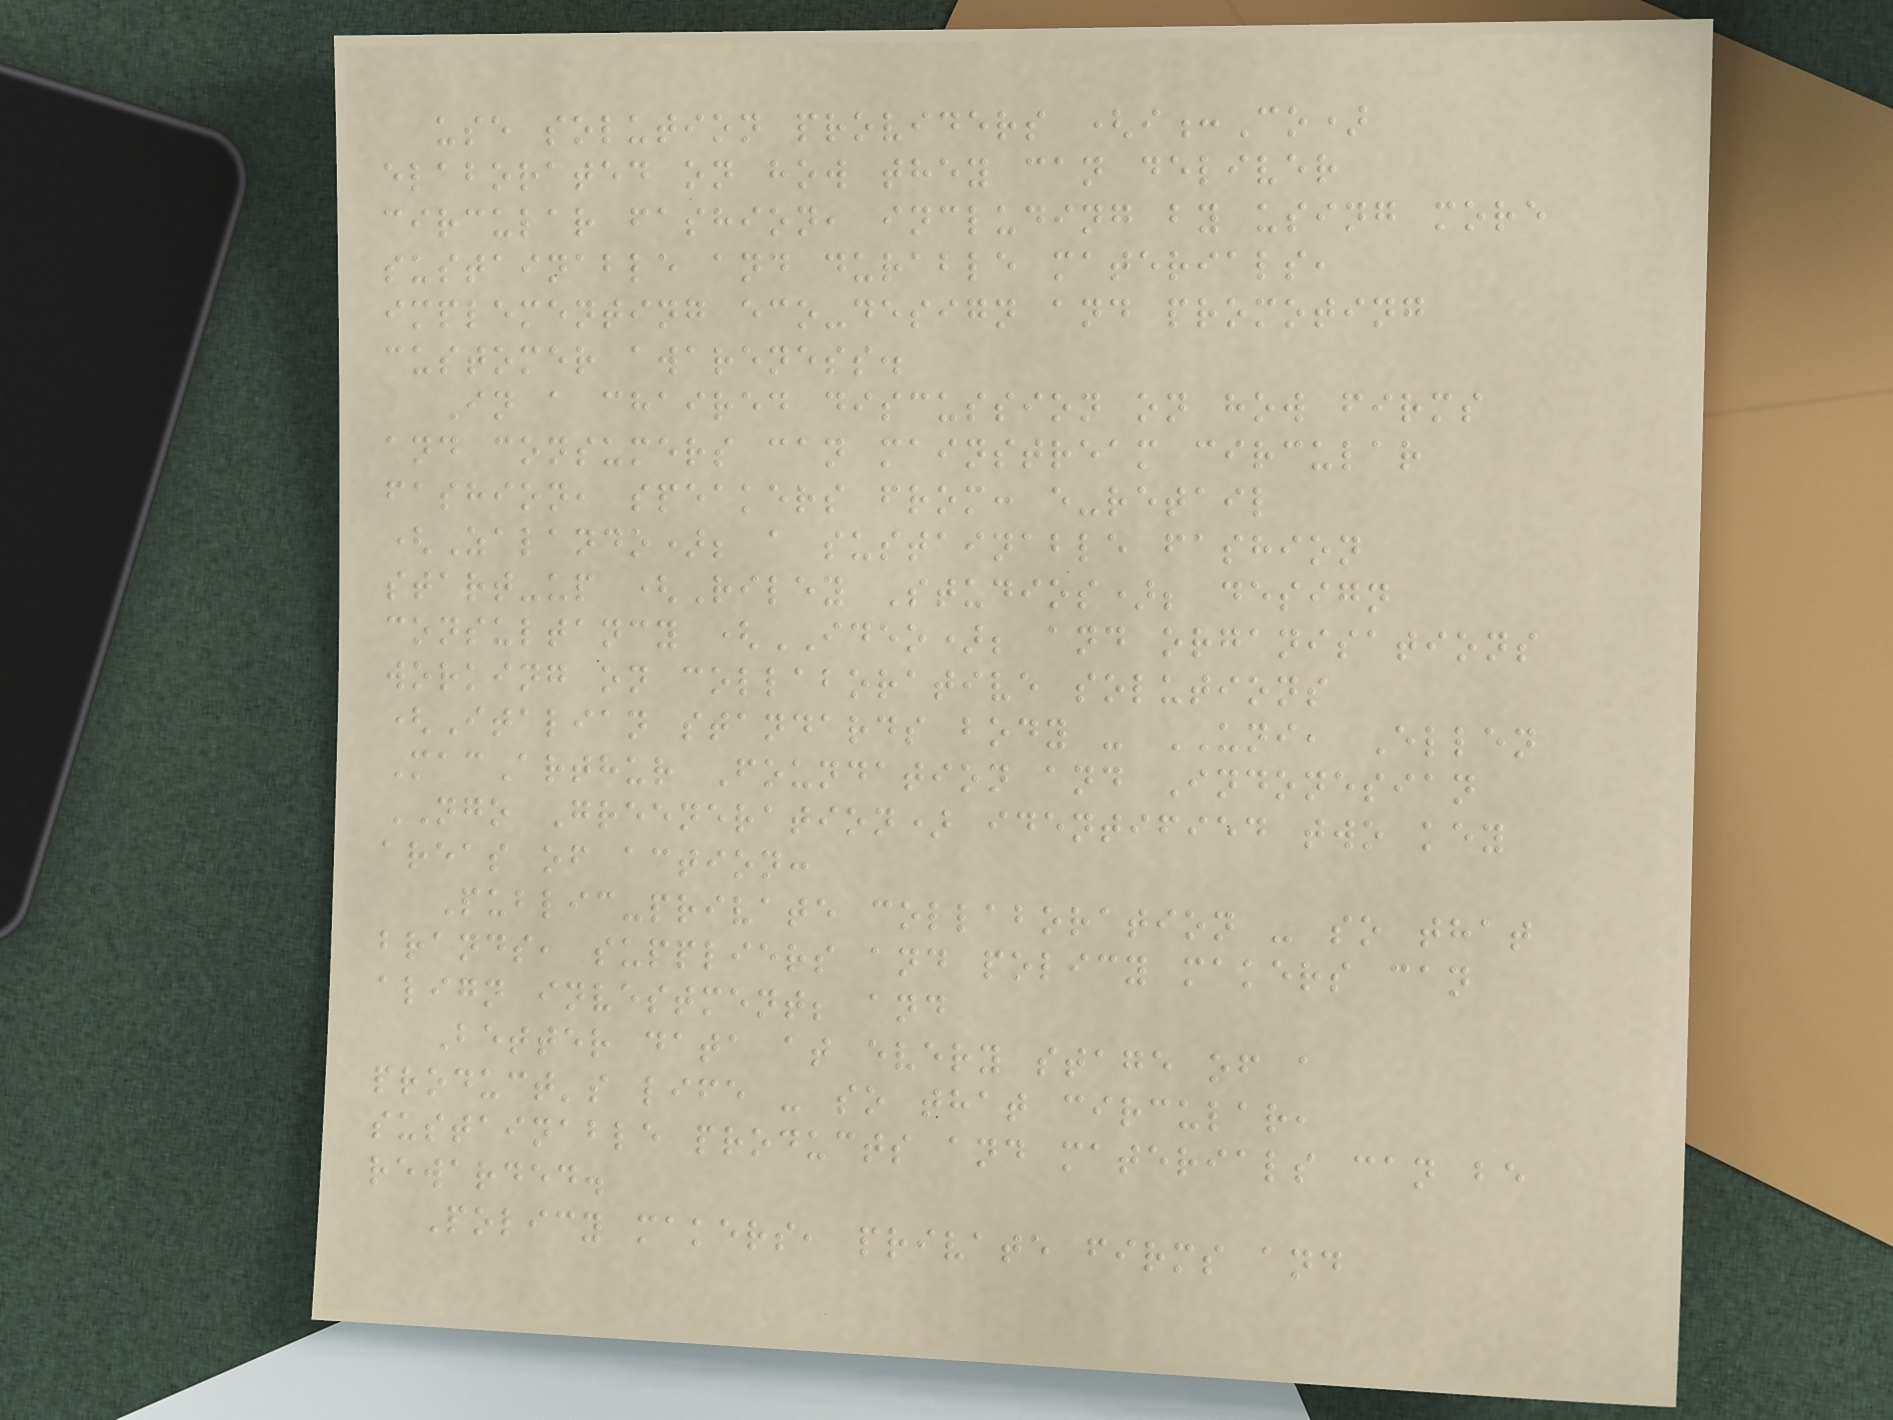use solution providers (i:Co)
elaborated on how they can deliver
circular fashion, including by using more
sustainable and durable materials,
implementing eco-design and promoting
customer awareness.
In a chaired discussion on how firms
and consumers can mainstream circular
fashion, speakers from: e-retail
(Zalando); a sustainable fashion
start-up (Riley Studios); design
consultancy (IDEO); and organisations
working on collaborative solutions
(Italian standards body - UNI, Ellen
MacArthur Foundation and Indonesian
NGO Greeneration) identified two key
areas of action:
Public-private collaboration - so that
brands, suppliers and policy makers can
align investment; and
Better data at every stage of a
product's life - so that circular,
sustainable products and materials can be
rewarded.
Policy makers, private firms and
